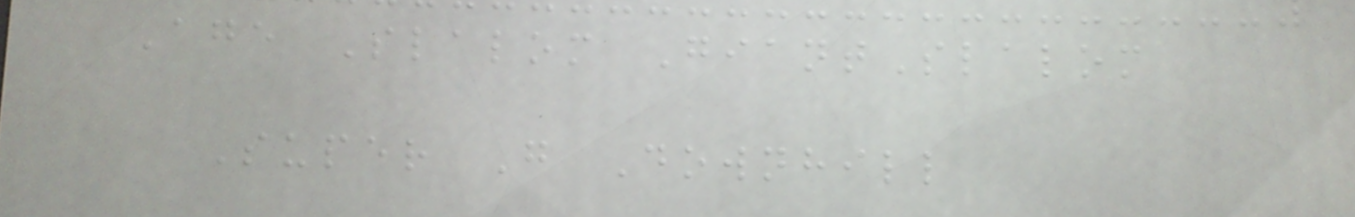Age Slalom GiantSlalom
Super G Downhill
